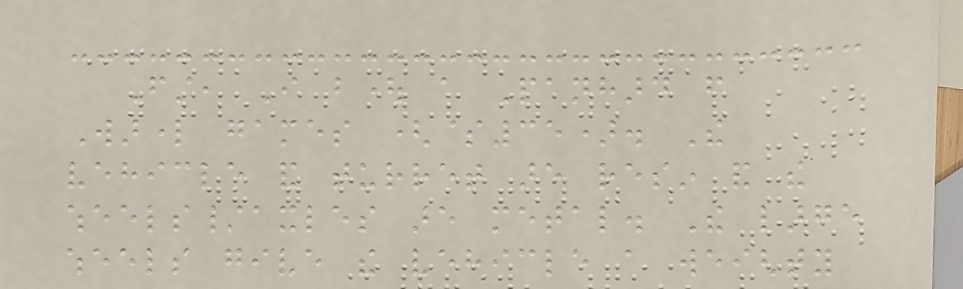First, I bought a Panhard from
Warlord games ($35). The
vehicle and turret are resin and the
wheels/axles are metal. The large
wheels give the vehicle a weighty
